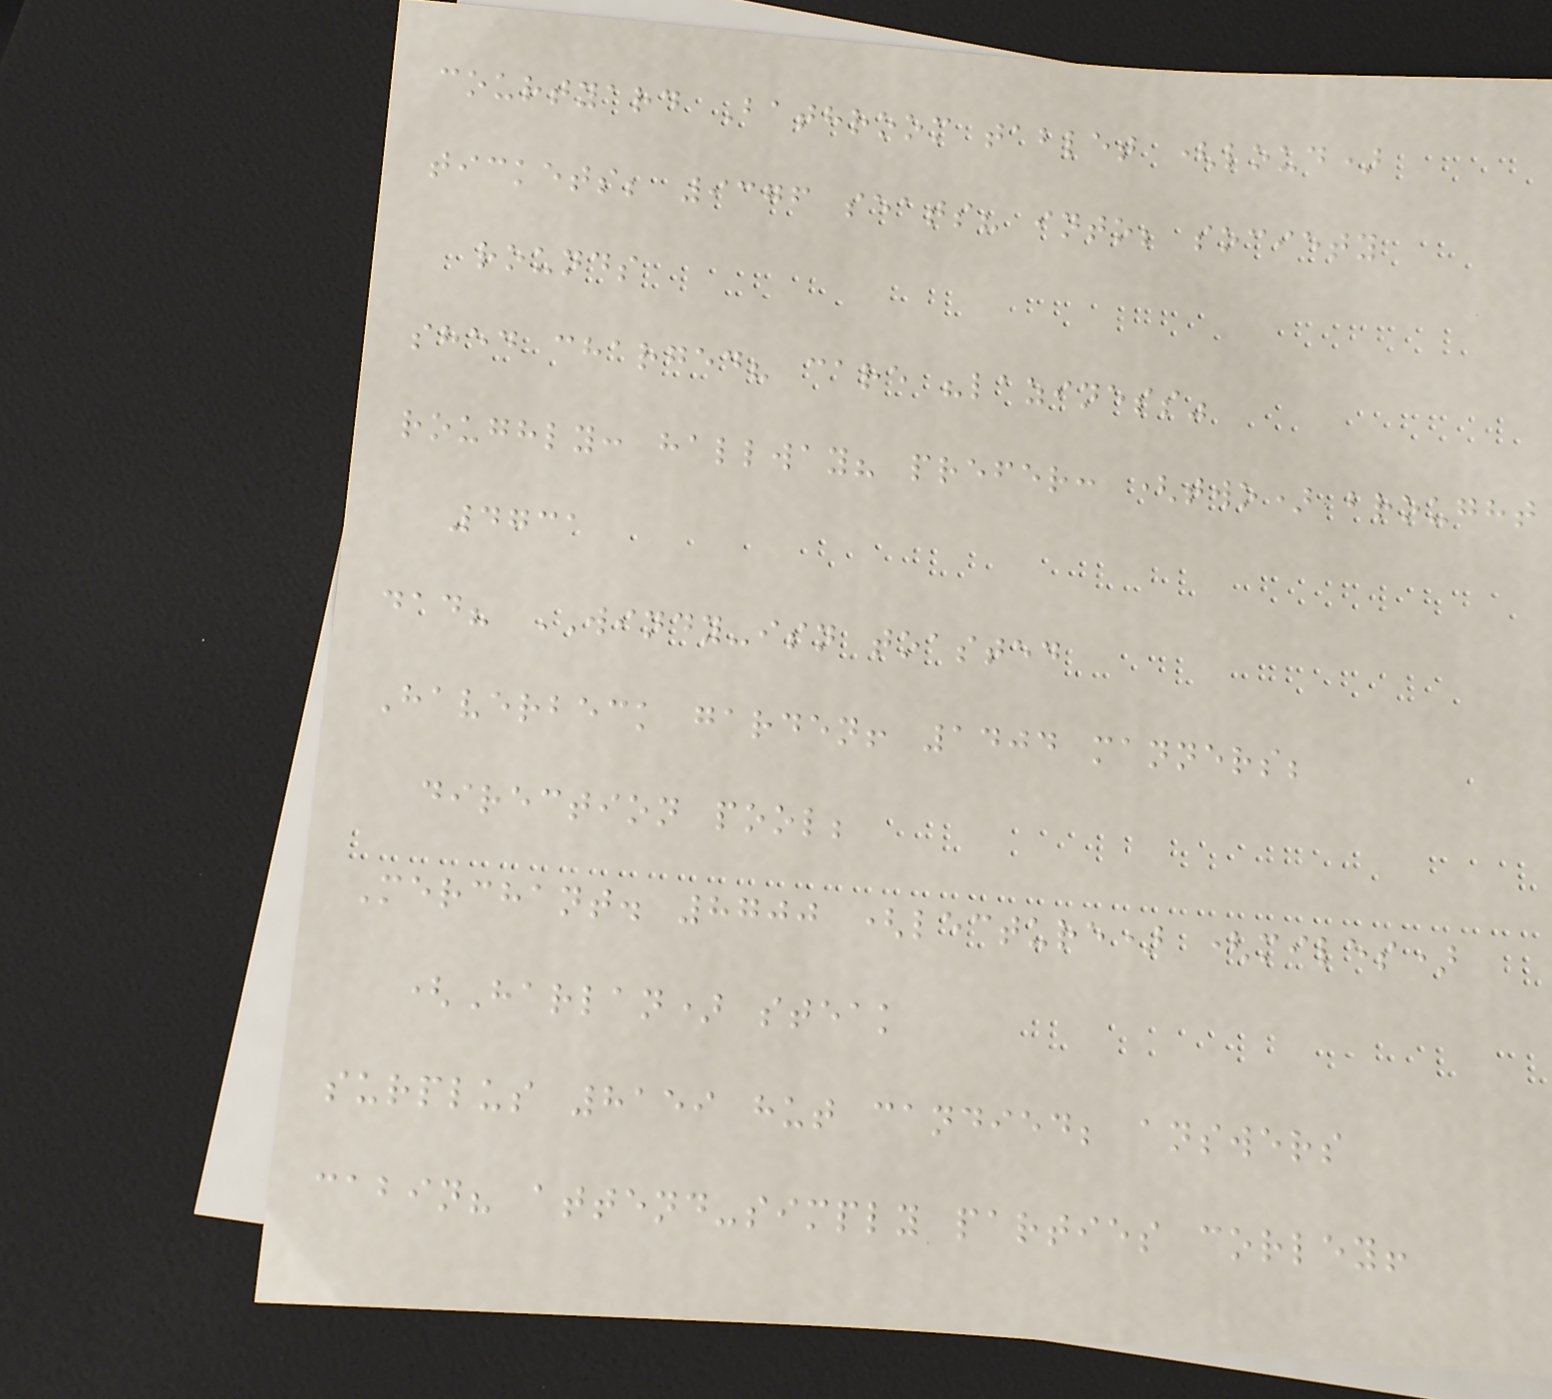courtyard Bathroom tablet (loud)
tickets; 9376 seats? into; society
rounds
shed charged? care "laziness"
roughly: hallway? prefer: (two) brought
4731
dad? WINDY-isn toasted
Haverbeck garden! 1404 manners;
direction pool;
Merchant. 8700 (lecture) (miles)
(Harlan) steak
surplus 8159 hut candied; answers
cabin? attend-simply parties corley!
